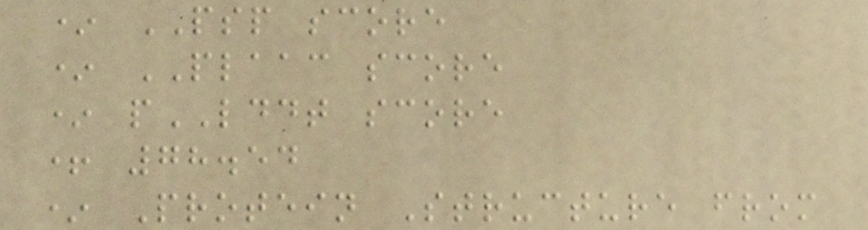* PSP score
* PLAAC score
* pLDDT score
+ 78.54
* Protein Structure from
